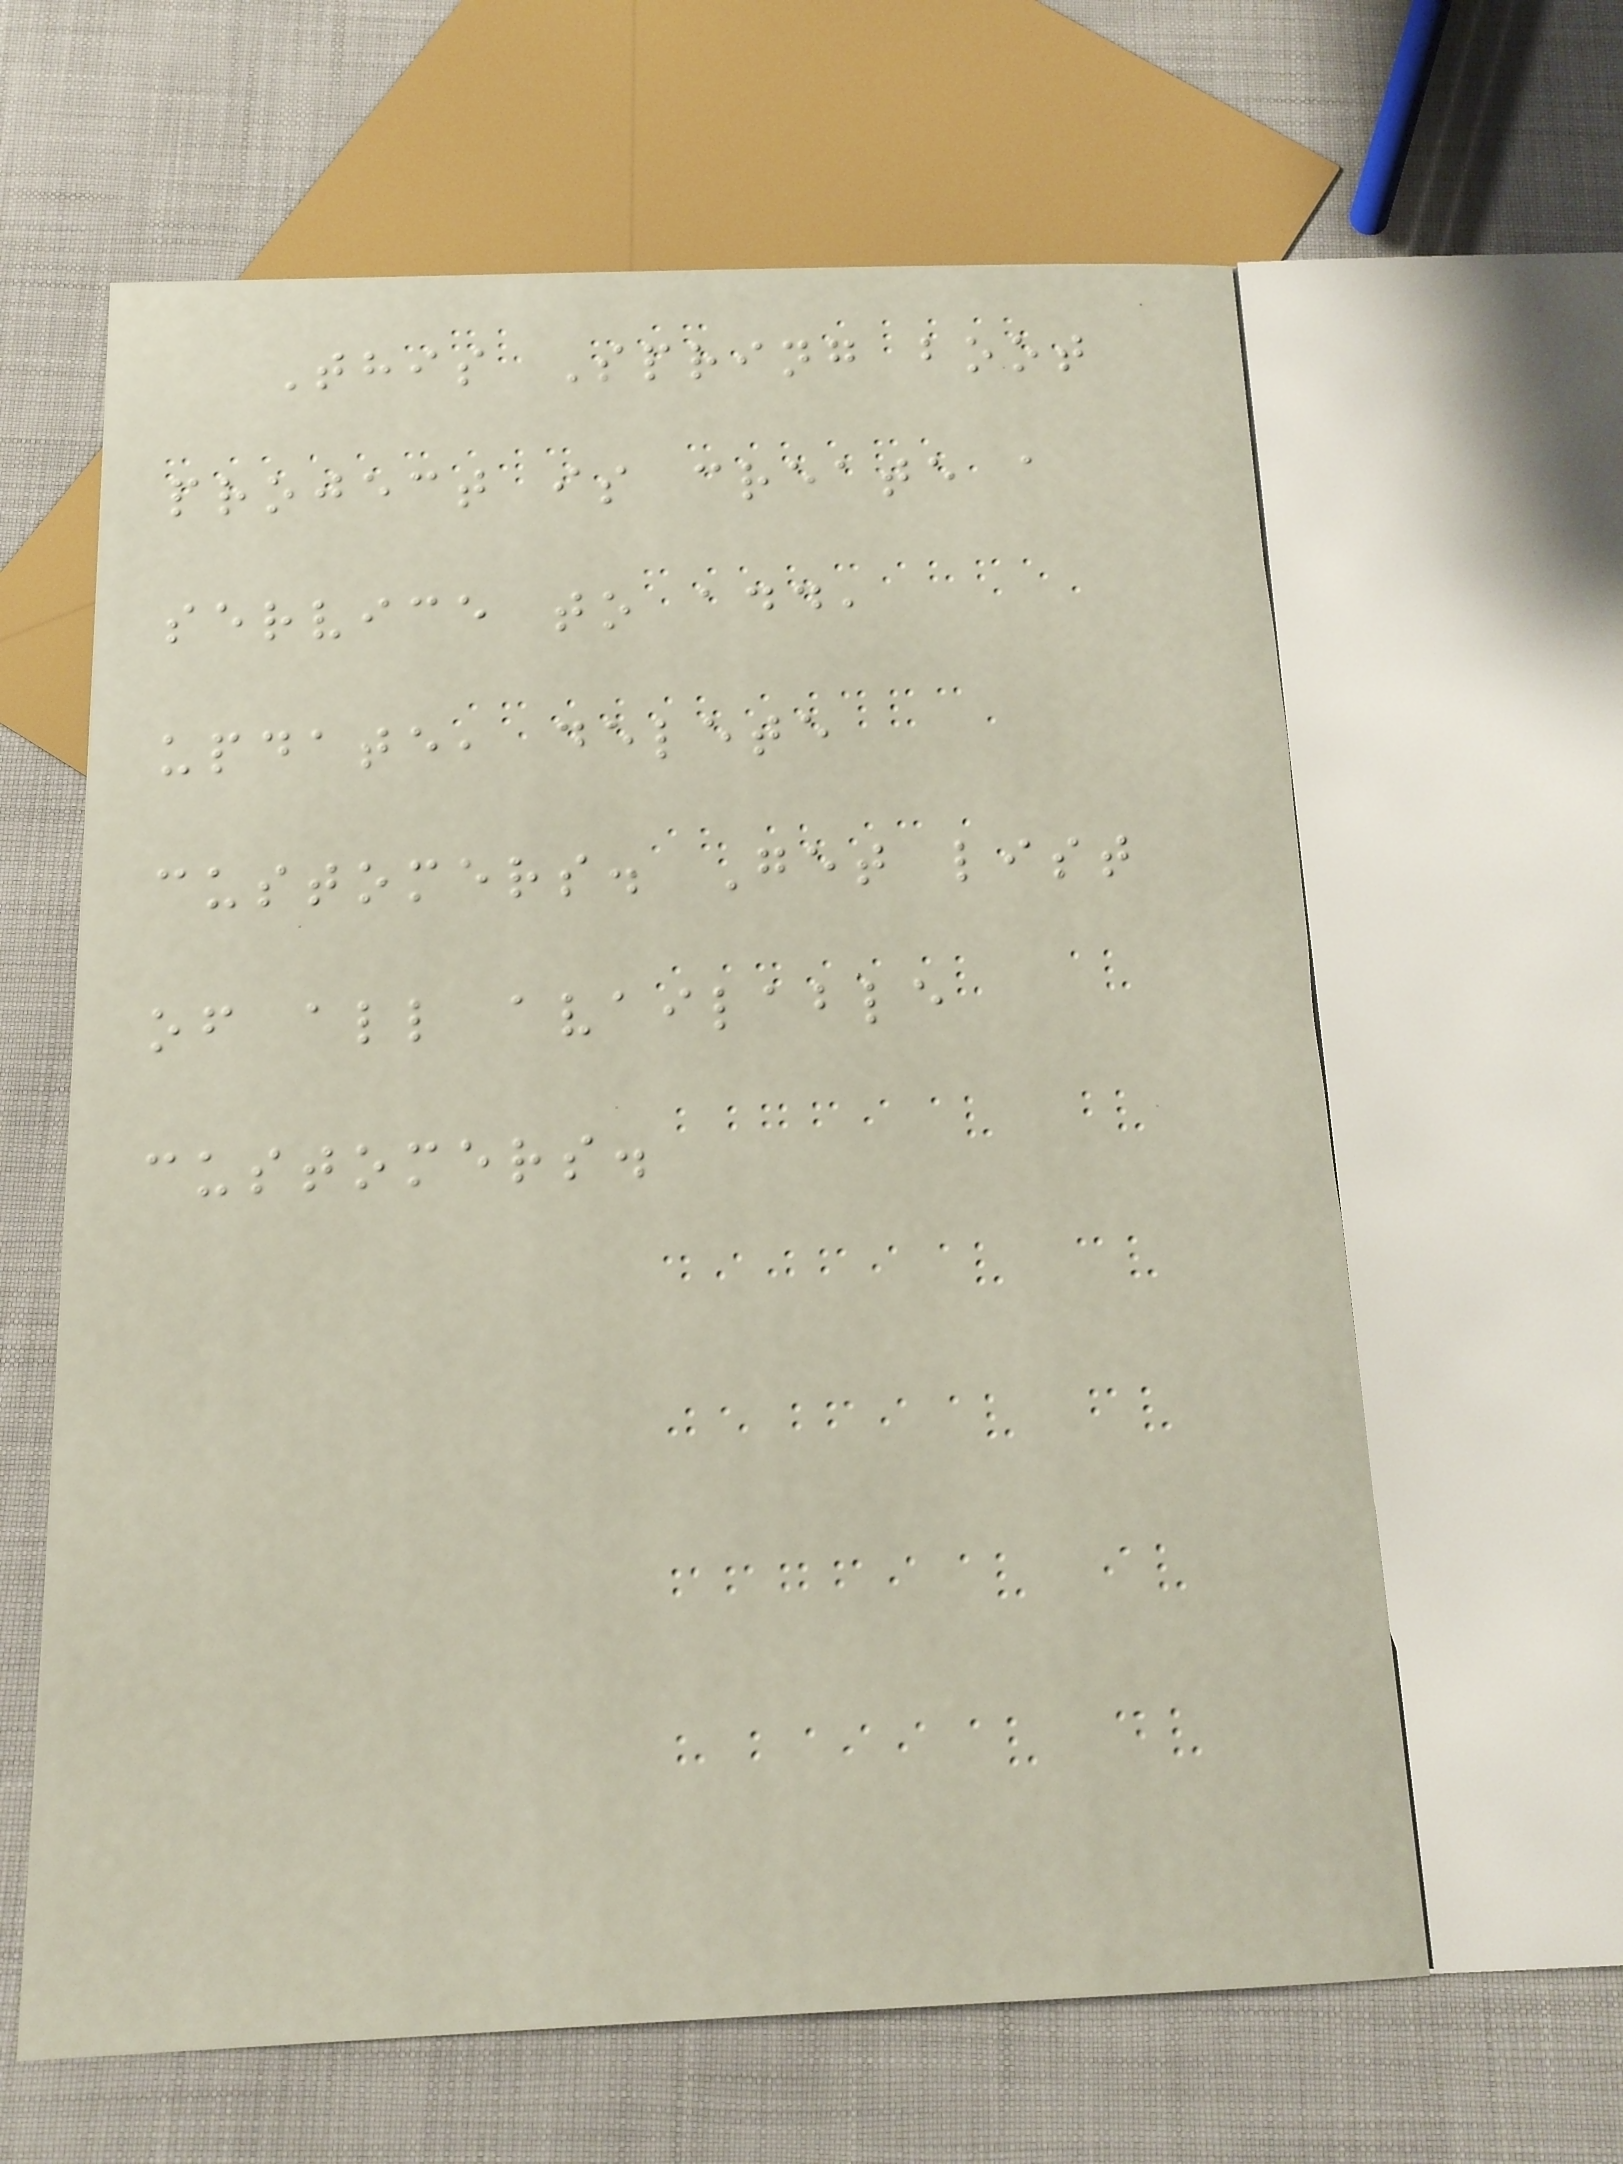This Spring boot
project is create a
service to add,
update, delete
customers. Get list
of all available
customers.
